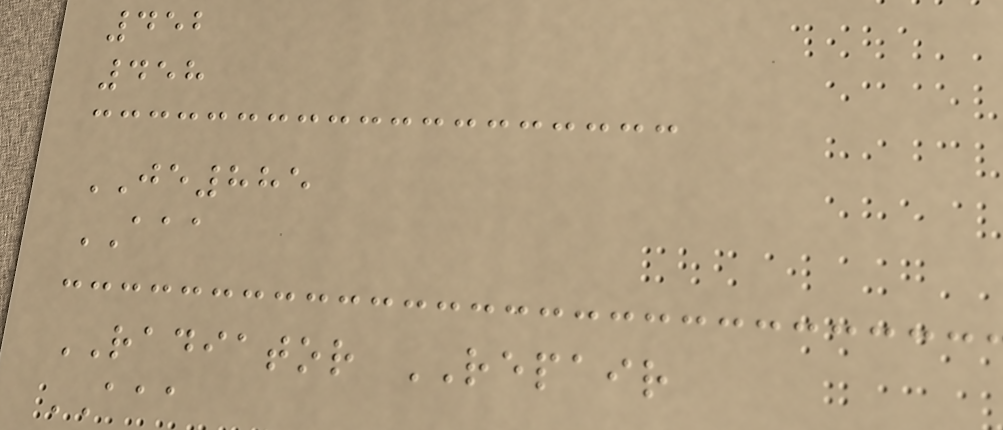452
458
JE885
AAA
RADIATOR REPAIR
AAA
